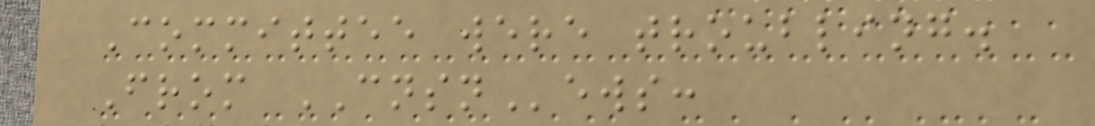Committee were troubling.
From CNSNews:
